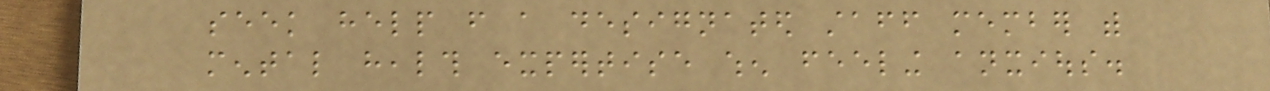seek help from a designated staff member with
mental health expertise when feeling anxious.
